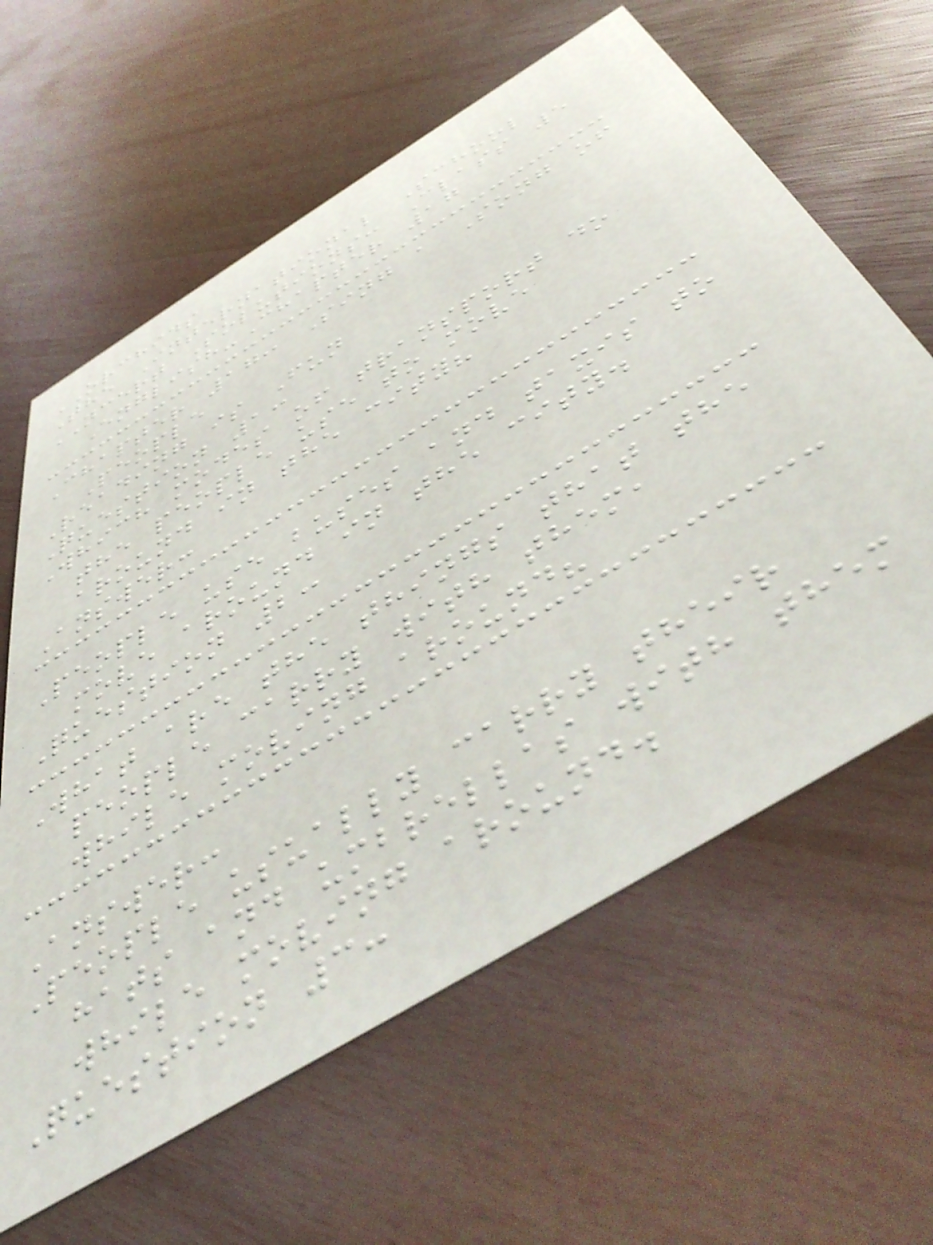ORCHIDS
The International School
NCERT Solutions: Class 5
English-Chapter 17
Chapter 17: Sing a Song of
People
Reading is Fun
Question 1:
Which modes of transport do
the people use to move
around in the city?
Answer:
People use buses and taxis to
move around in the city.
Question 2:
What are the things that the
people carry with them,
while moving around?
Answer:
People usually carry their
hats and umbrellas with them
while moving around.
Question 3:
